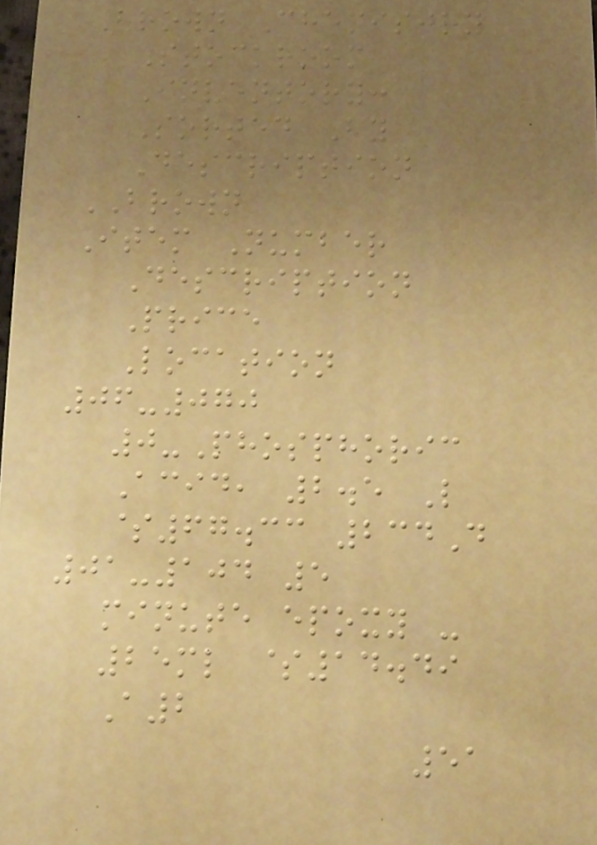Brown Chemistry
Stockroom
Inventory:
Sorted By
Description
BROWN
Item Number
Description
Price
Location
06-070
0-Phosphoric
Acid, 2.5 L
$67.33 234D
01-104 5
minute epoxy -
25ml $14.49
A2
51
